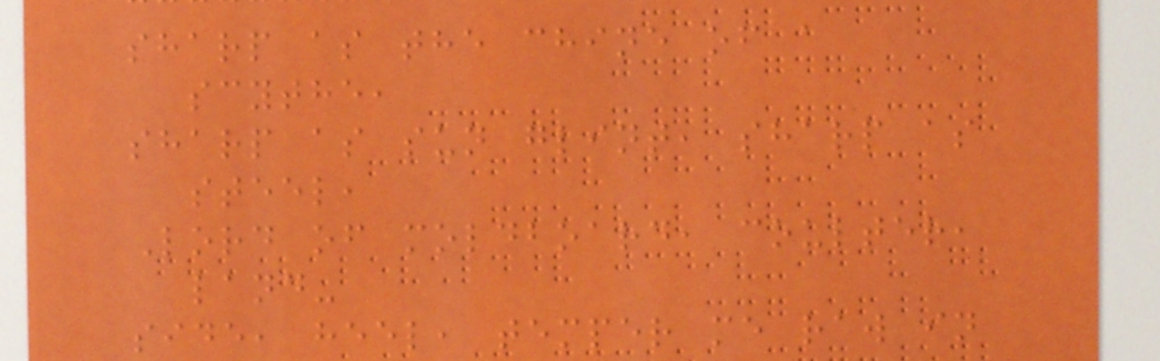sharp as the chine of a
scythe,
sharp as sun glint, sharp as
steel,
Lord of moldboard, coulter,
land-
side, heel, temper me raw in
